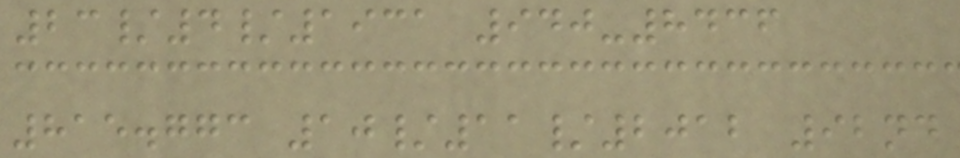23/4/1931 940-8436
815.773 10/11/2012 92nd
